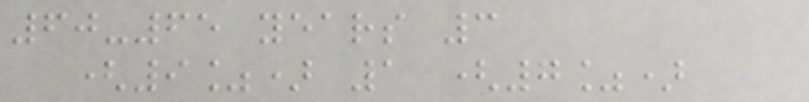60-65 years 3
(9%) 1 (7%)
